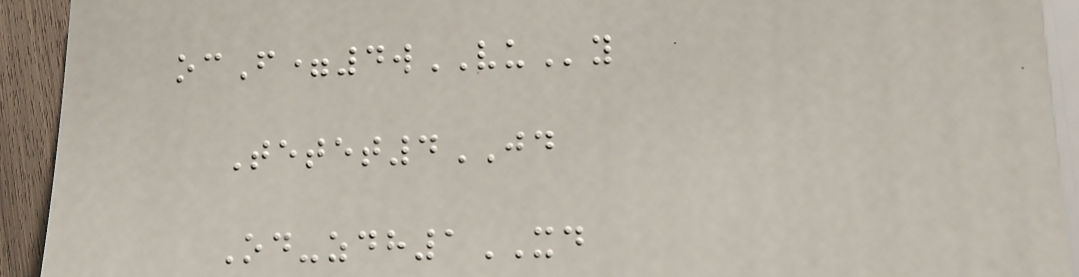ocF=4wVUy
Tetet4JD
Od-zdh1XD
